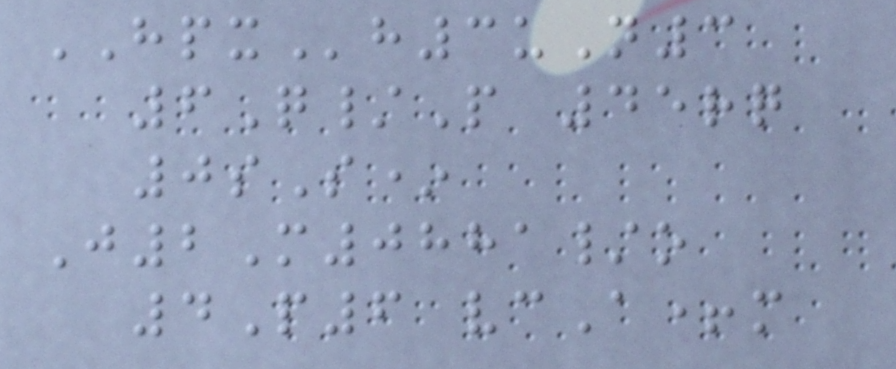HPXh3uN3
6Q/P 45rq
0sS*
J2M0881/o
4P6 vcA+m
